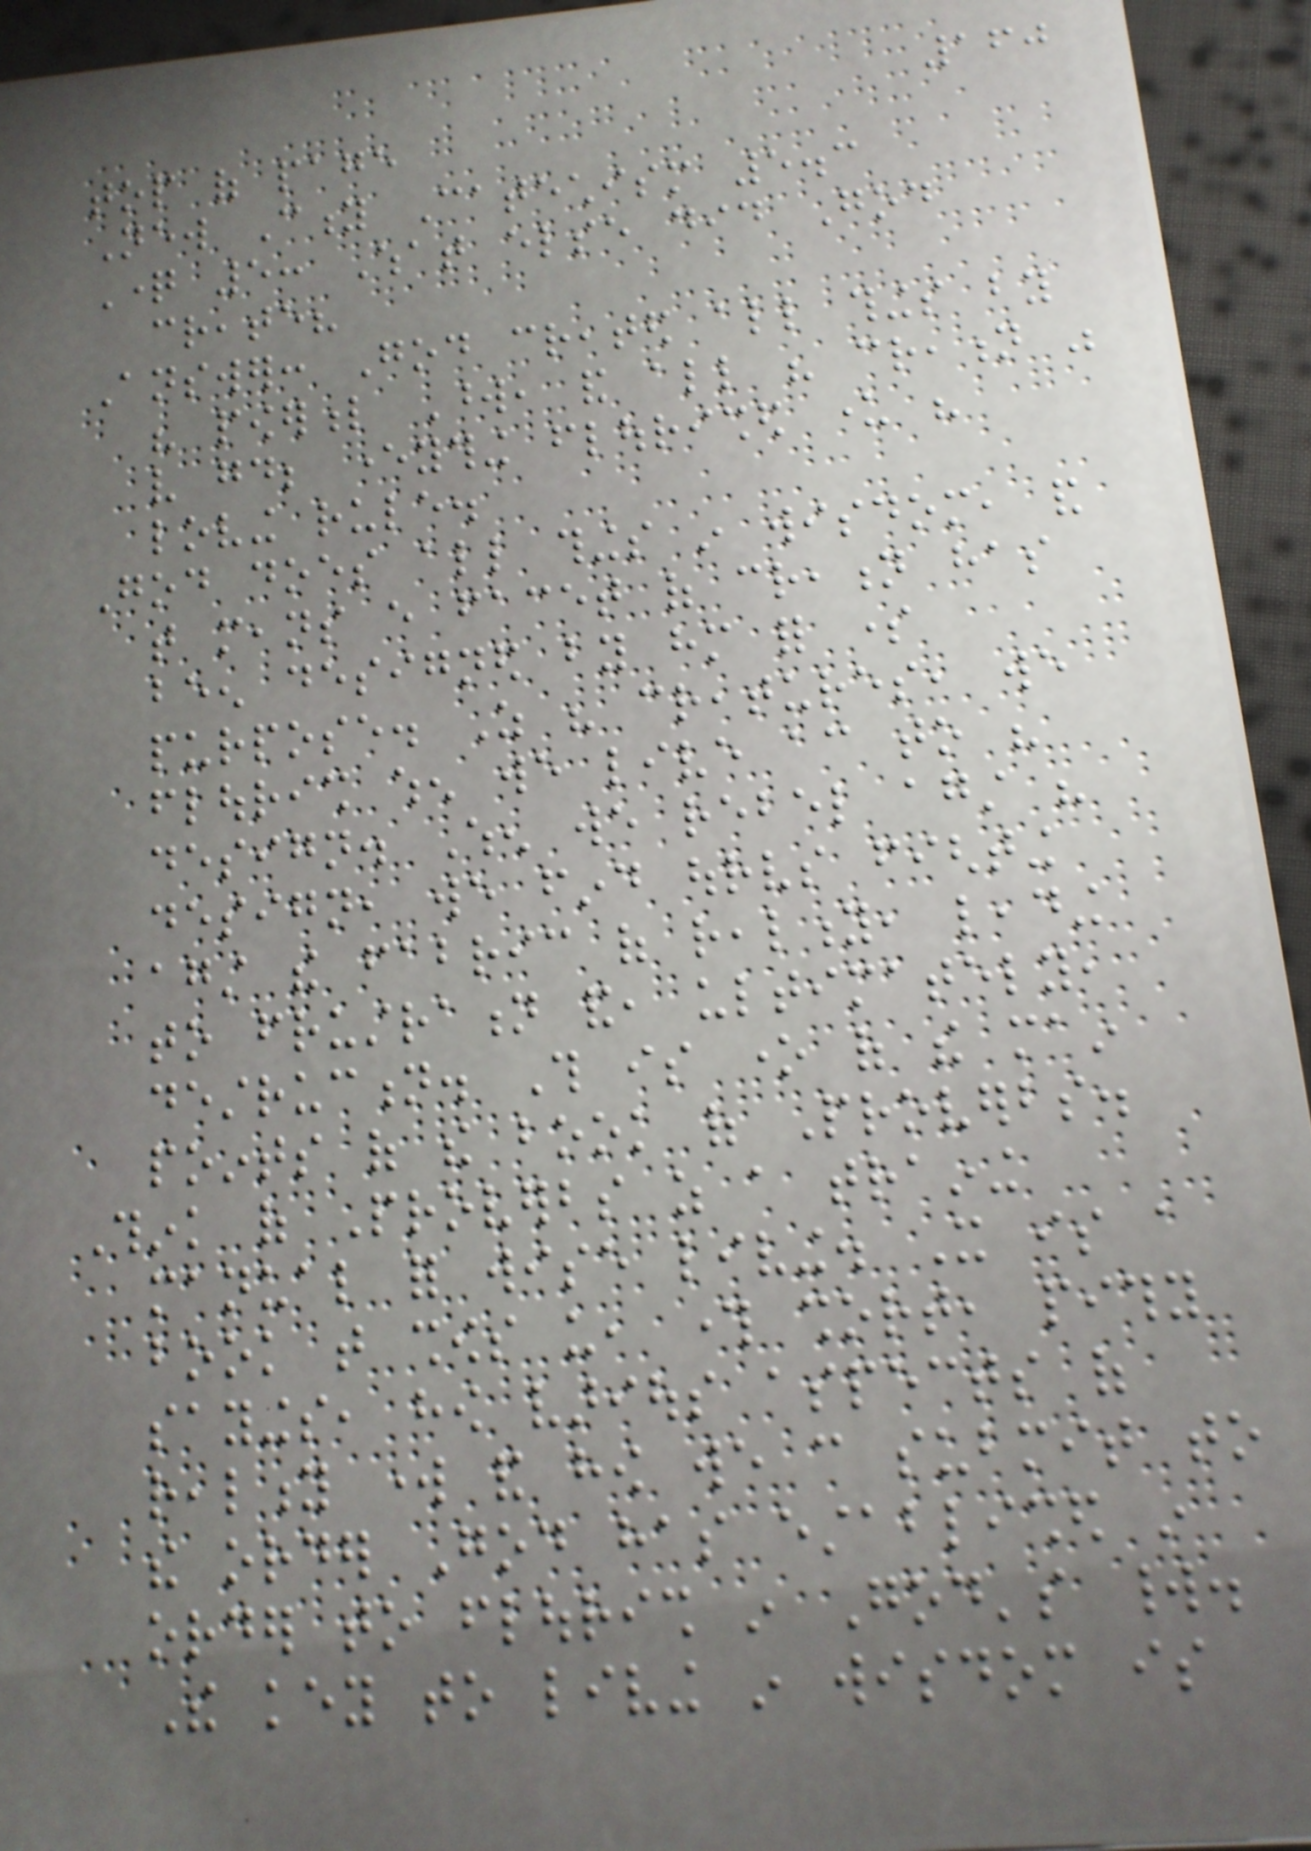160
top of page
New City Catechism 5.3
Question 5: What else did God
create?
Answer: God created all things by
his powerful Word, and all his creation was
very good; everything flourished under his
loving rule.
God does all things in wisdom, and
that means every facet of creation has
been designed by him for some
purpose. As his creatures, we
flourish when we live according to his
design. When we rebel against his
design, we find ourselves fighting
against the fabric of reality, leading
to frustration and, ultimately,
destruction. This is one of the main
points of the book of Proverbs.
Think of Proverbs as a training
manual for wise living. It is a
book that shows us, through short, pithy
sayings, how various aspects of
reality work and how we can submit to
the order God has established in
order to flourish in God's world.
The key to living in wisdom is
